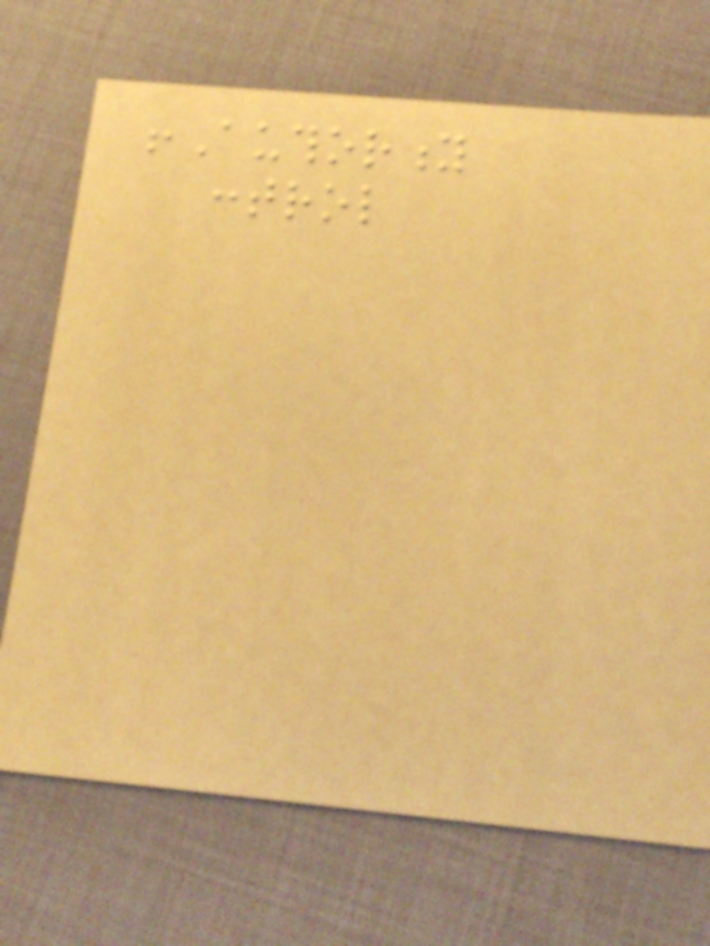!Authority
control
